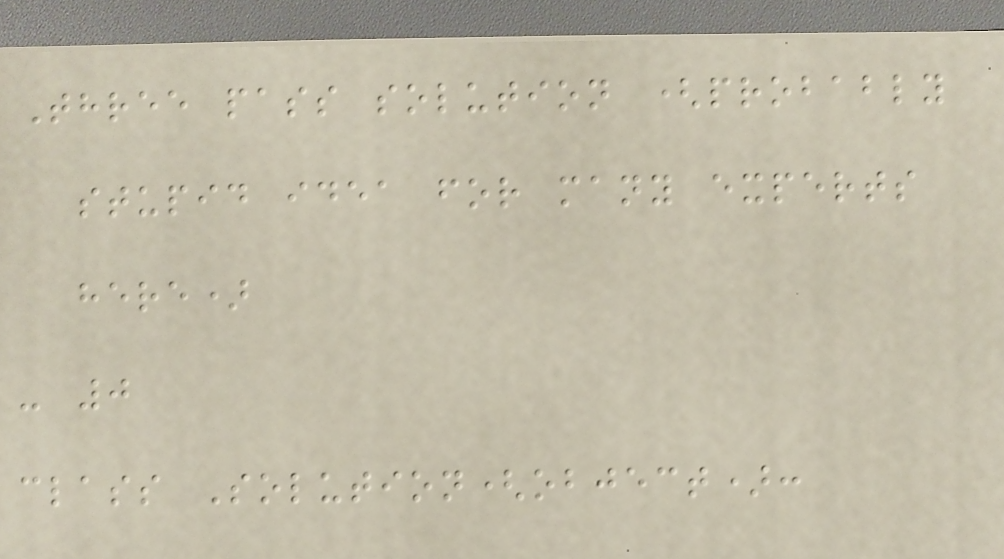Three pass solution (probably
stupid idea for many experts
here)
- 0
class Solution(object):
